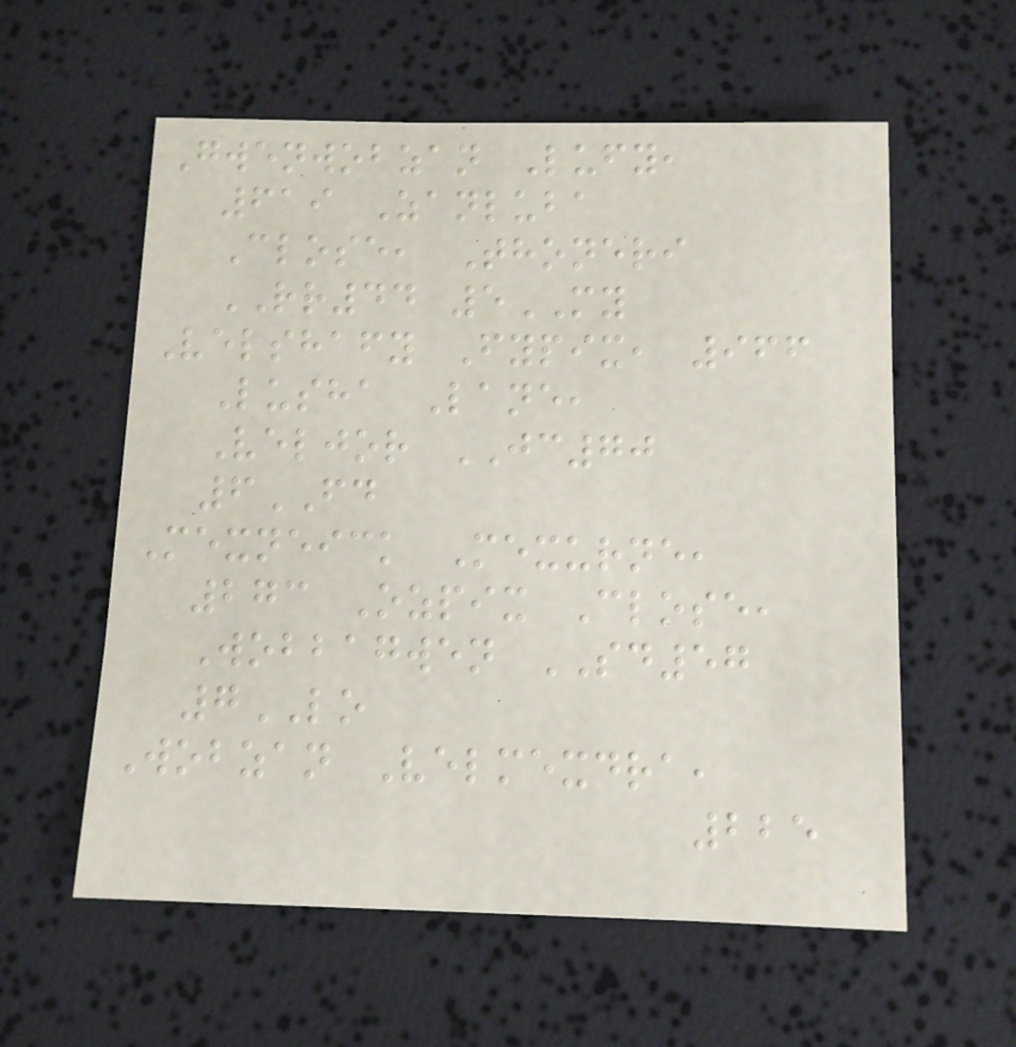Gwenwobzan Lufy,
619 Zanluba
Close, Thoneri
RR44 5MY
Velshafy Fypix, 966
Lusha Lane,
Veljor JC70
6FD
Mexneick Mexurne,
273 Ozpix Close,
Wobbagwen SD57
7LO
Wobzan Velmexdra,
225
